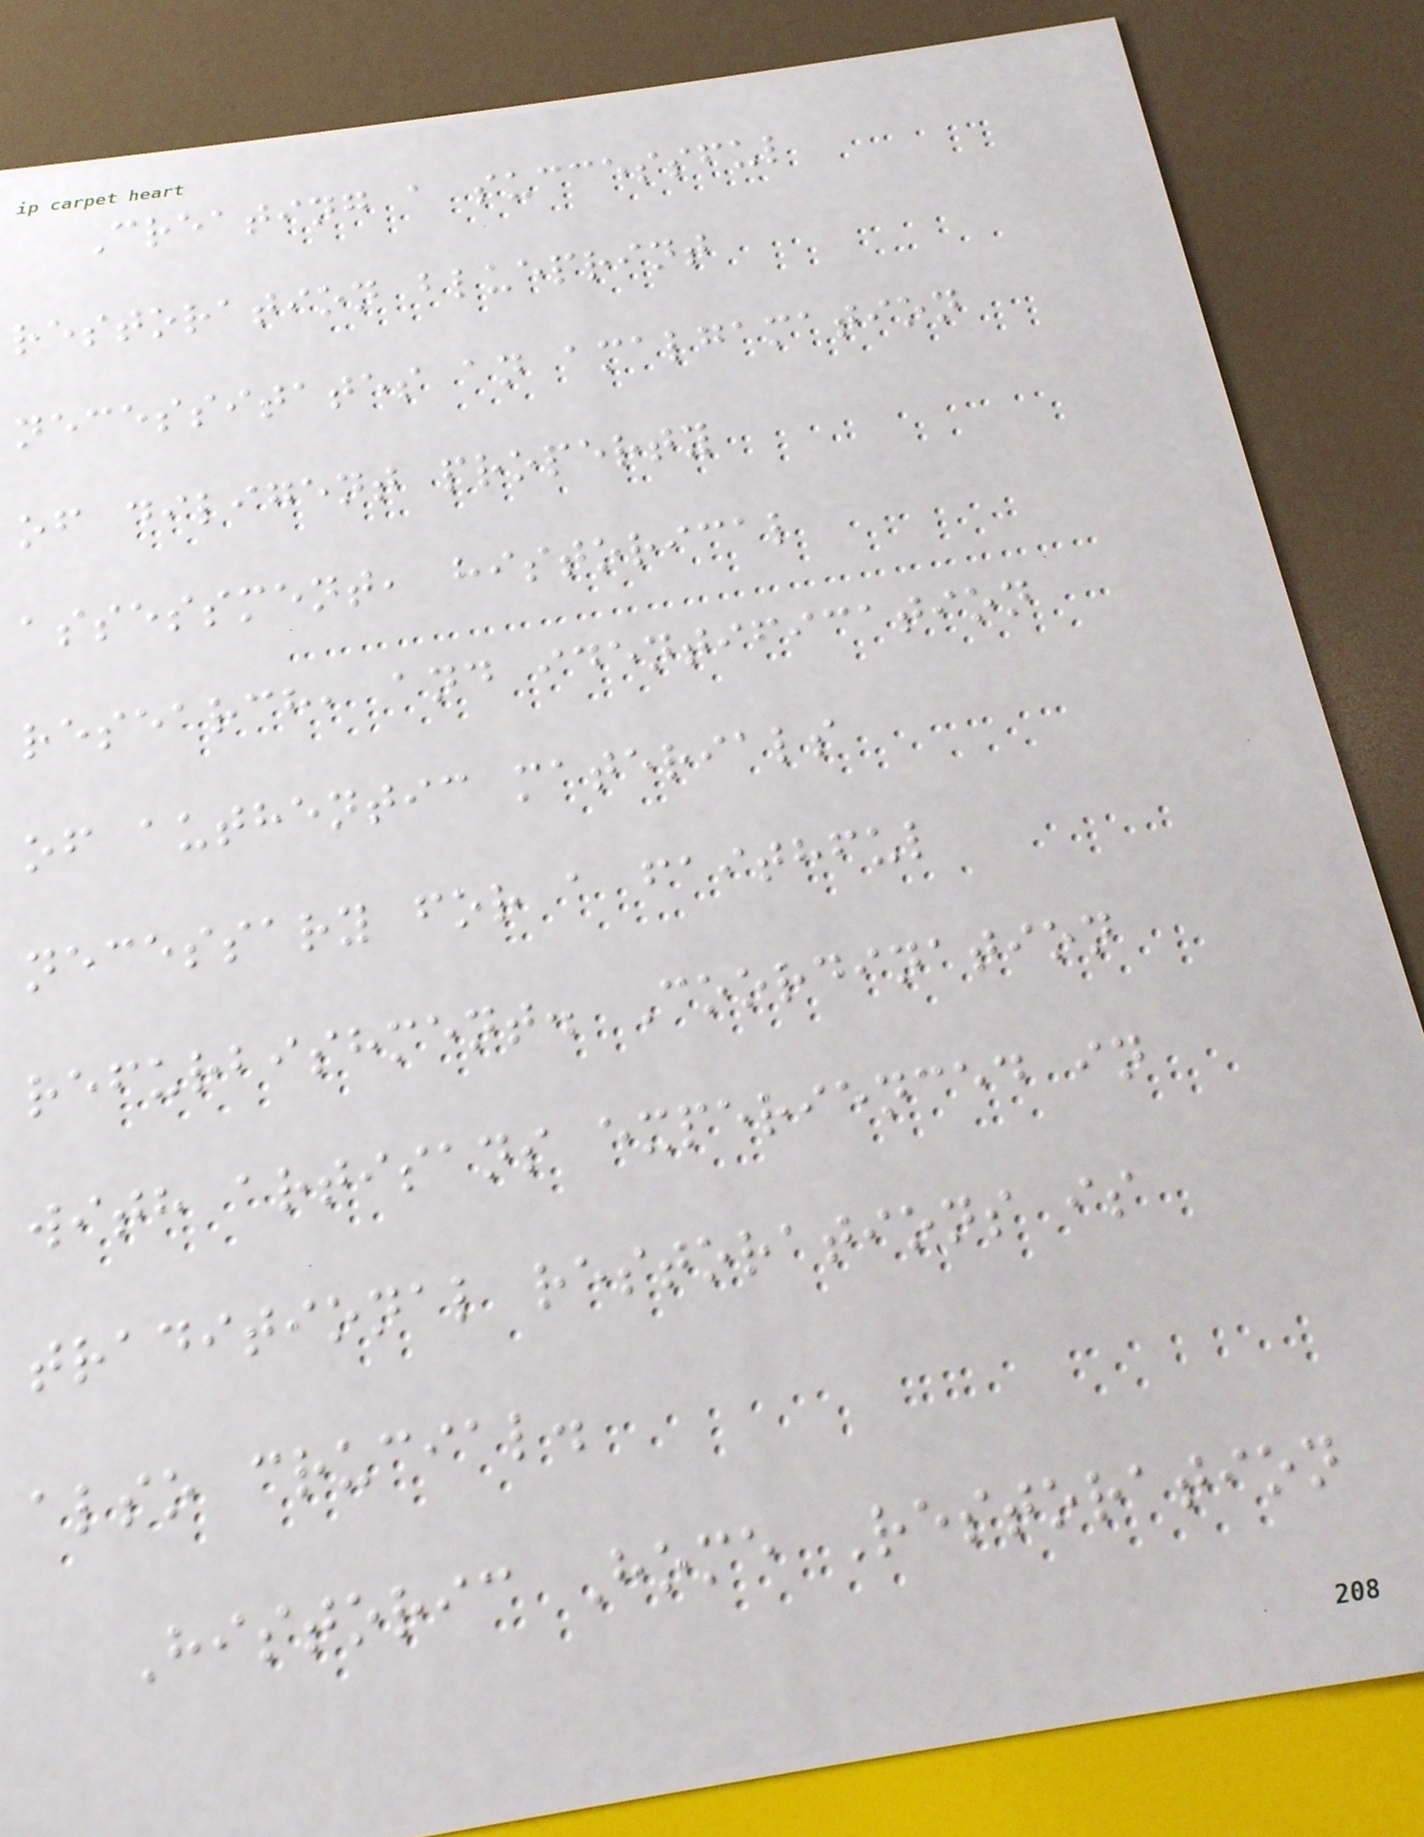Creating a successful
restoration blueprint
necessitates an amalgamation
of diligent property
assessment, historical
research, and identification
of authentic materials
necessary for a faithful
refurbishment. Coordination
with artisans experienced in
traditional restorations is
also crucial.
Historic Home Restoration
